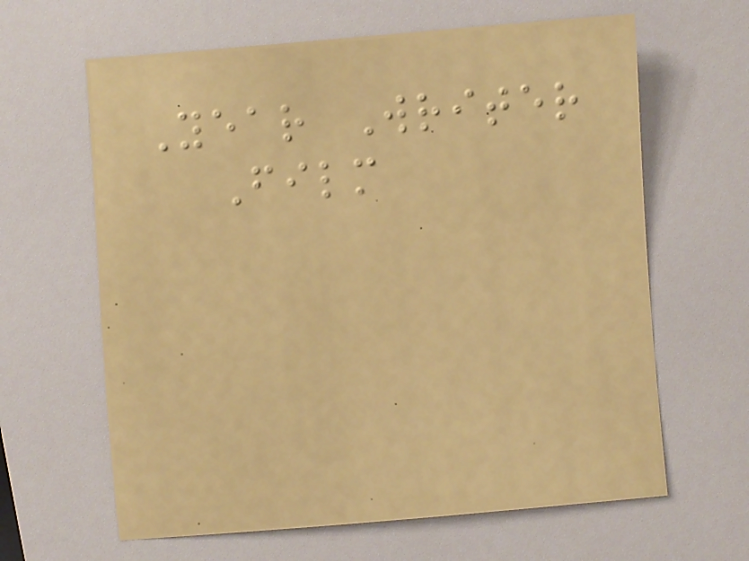Year Writer
Film
